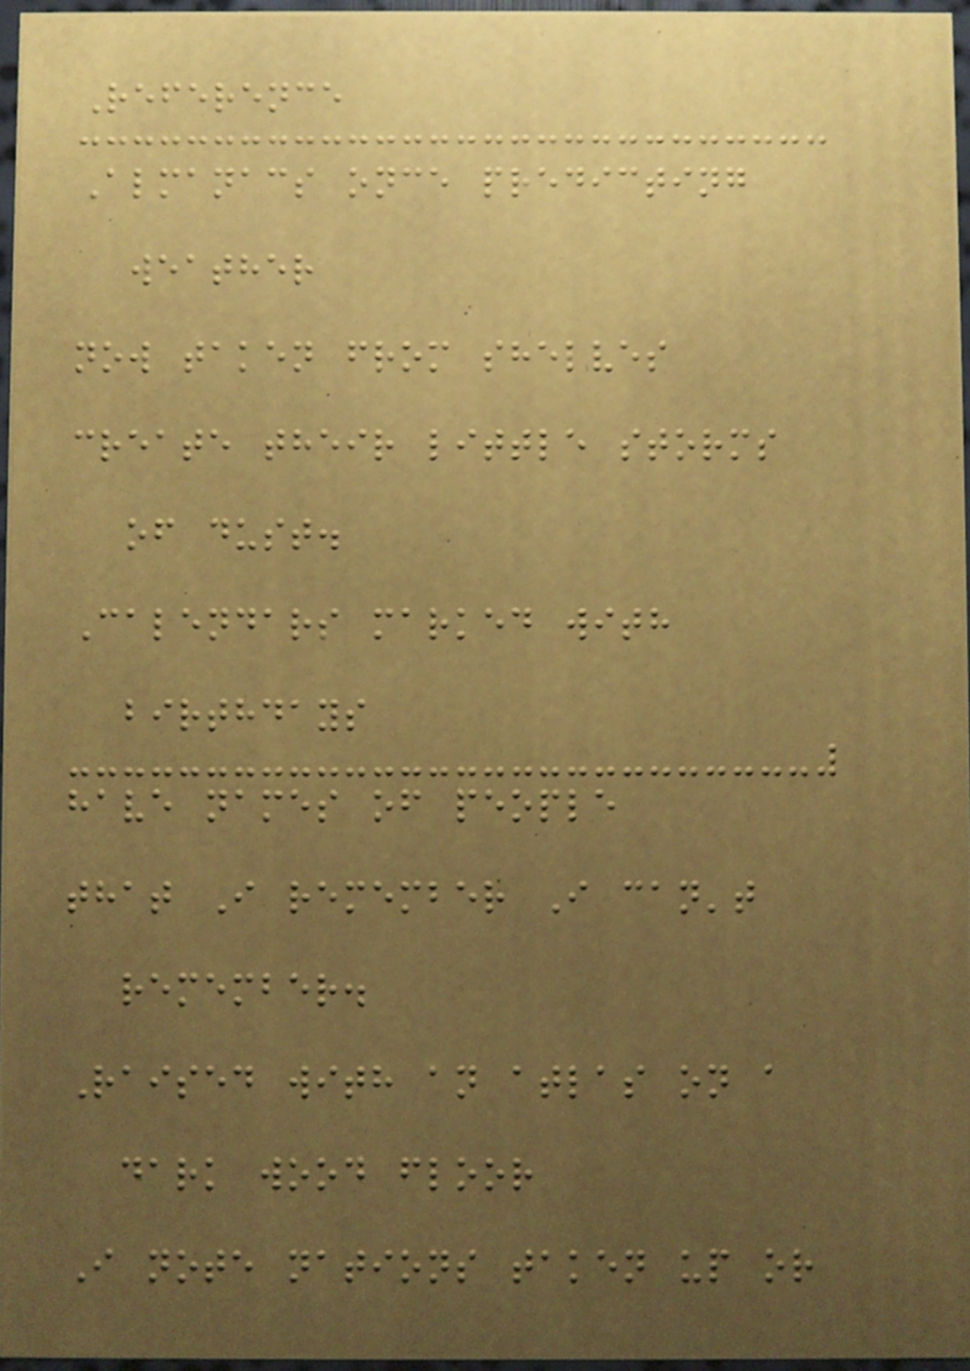Reference
Almanacs once predicting
weather
now taken from shelves
create their little storms
of dust.
Calendars marked with
birthdays
have names of people
that I remember I can't
remember.
Raised with an atlas on a
dark wood floor
I note nations taken up or
